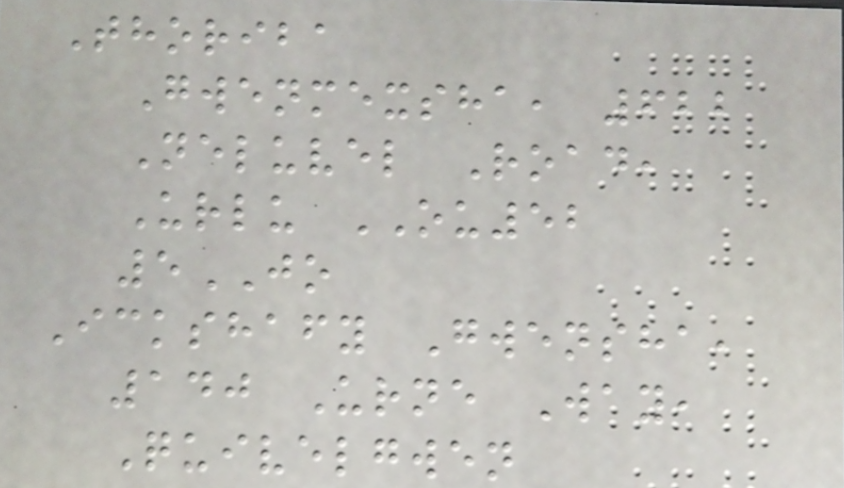Thoriba
Gwenmexsha, 622
Neluvel Road,
Urlu OU52
5JO
Ickshafy Gwensha,
140 Urne Way,
Quivelgwen
